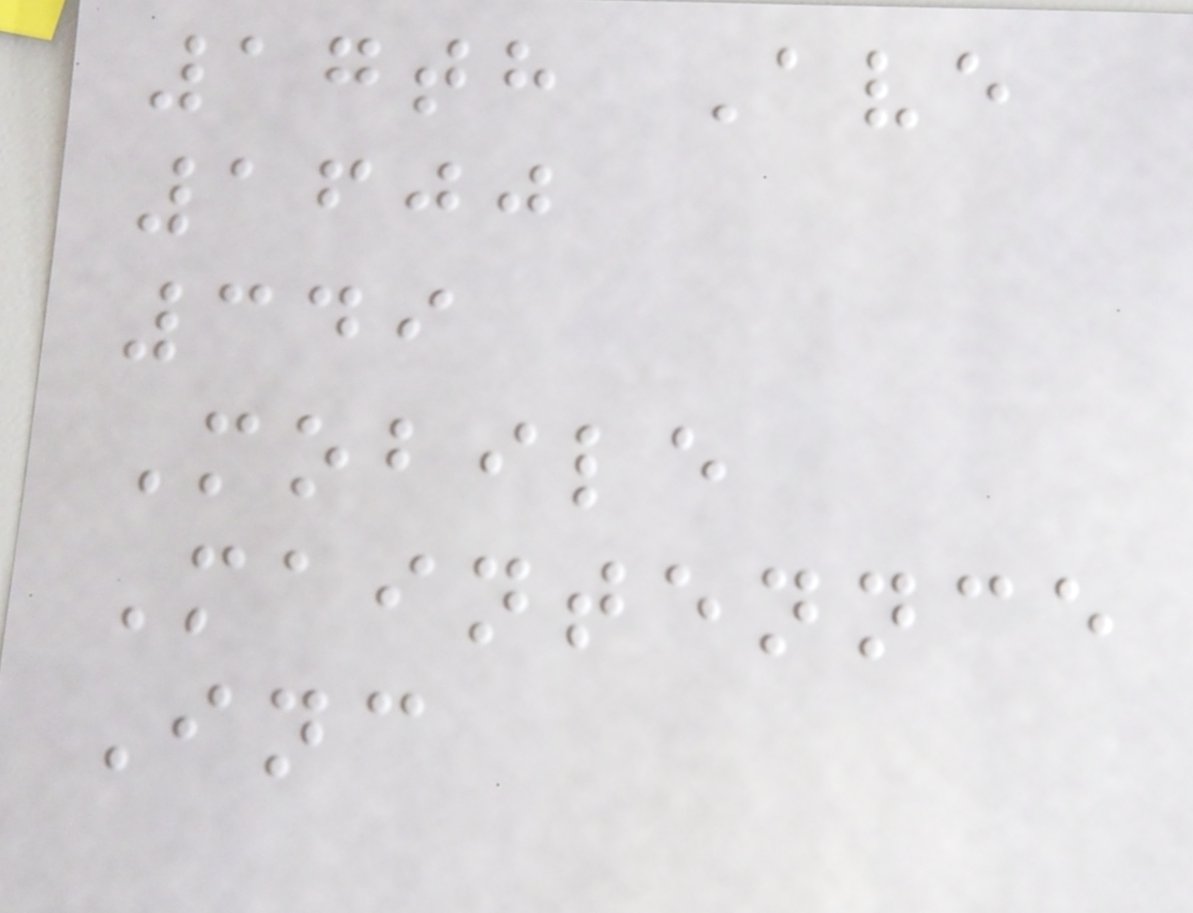17th Ave
1600
349
Mobile
Maintennce
Inc
